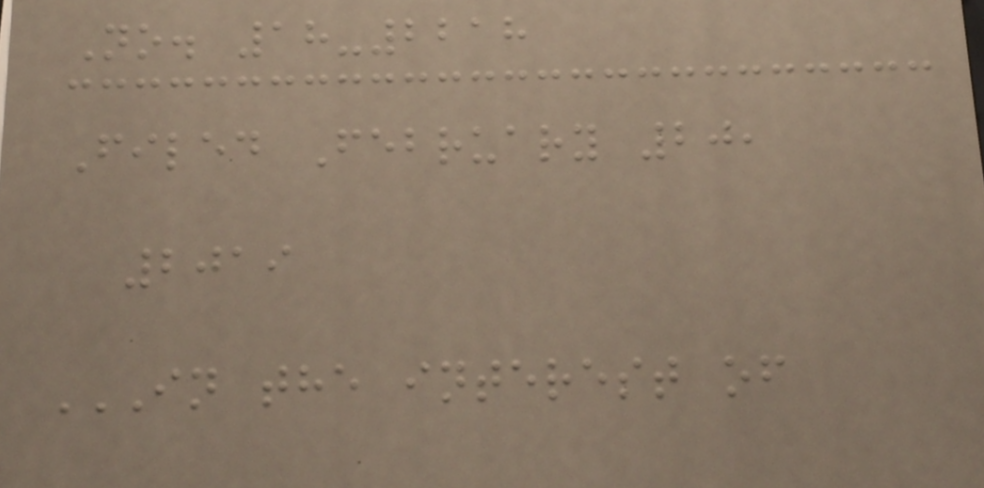No. 18-2218
Filed February 20,
2019
IN THE INTEREST OF
